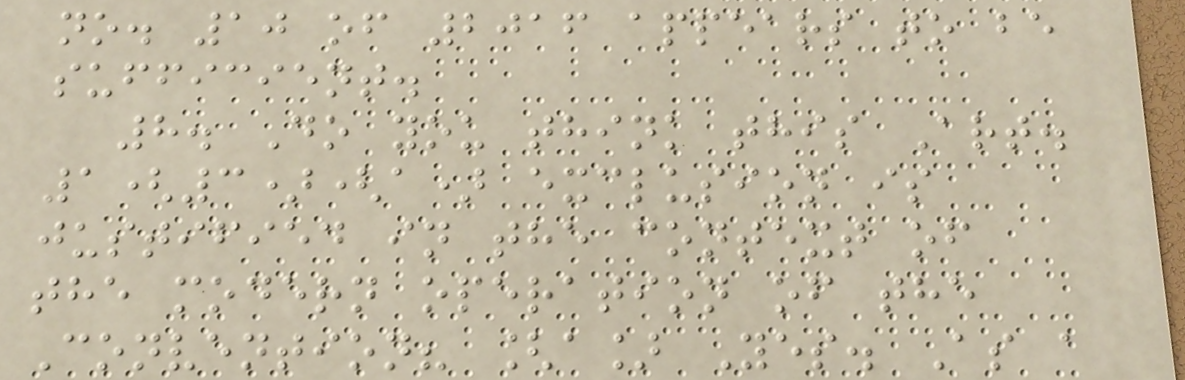no. 10 of 2016 appears to be
sufficient.
8. Do you think this Art.
1(3)(a) exclusion is
justified in the context of
the modern operation of the
Convention? [a] Yes. As a
